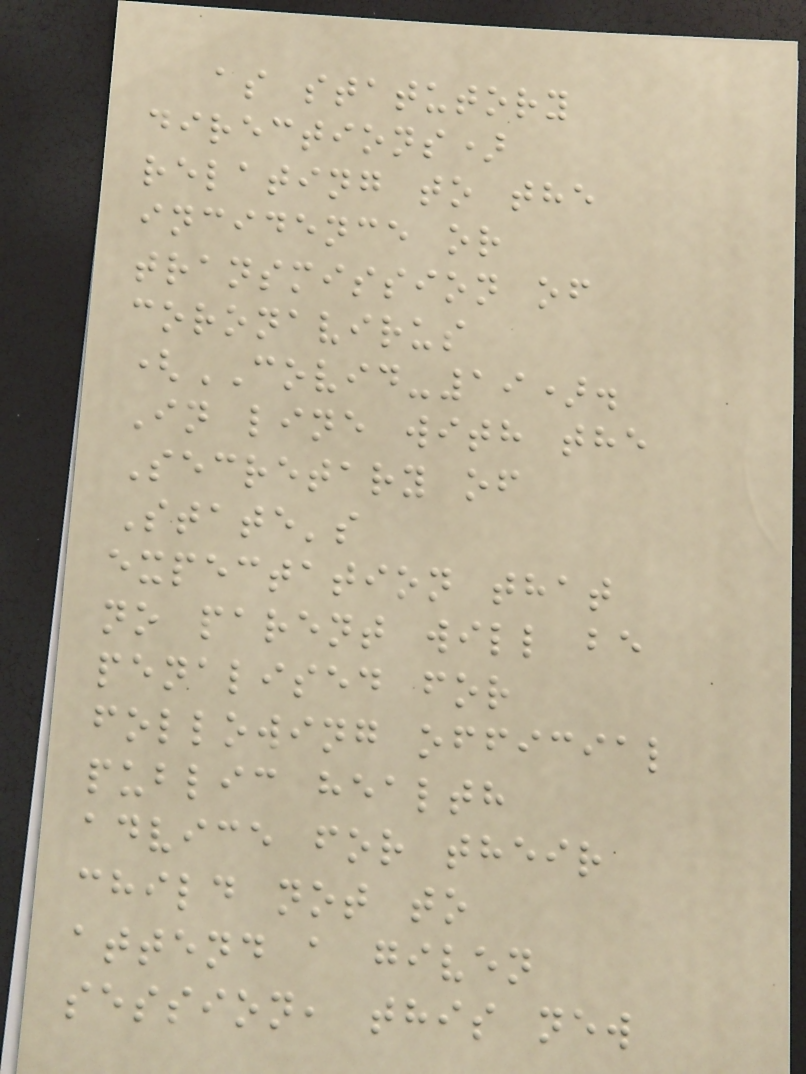as statutory
directions)
relating to the
incidence or
transmission of
coronavirus
(COVID-19).
In line with the
Secretary of
State's
expectation that
no parent will be
penalised for
following official
public health
advice for their
child not to
attend a given
session, this new
